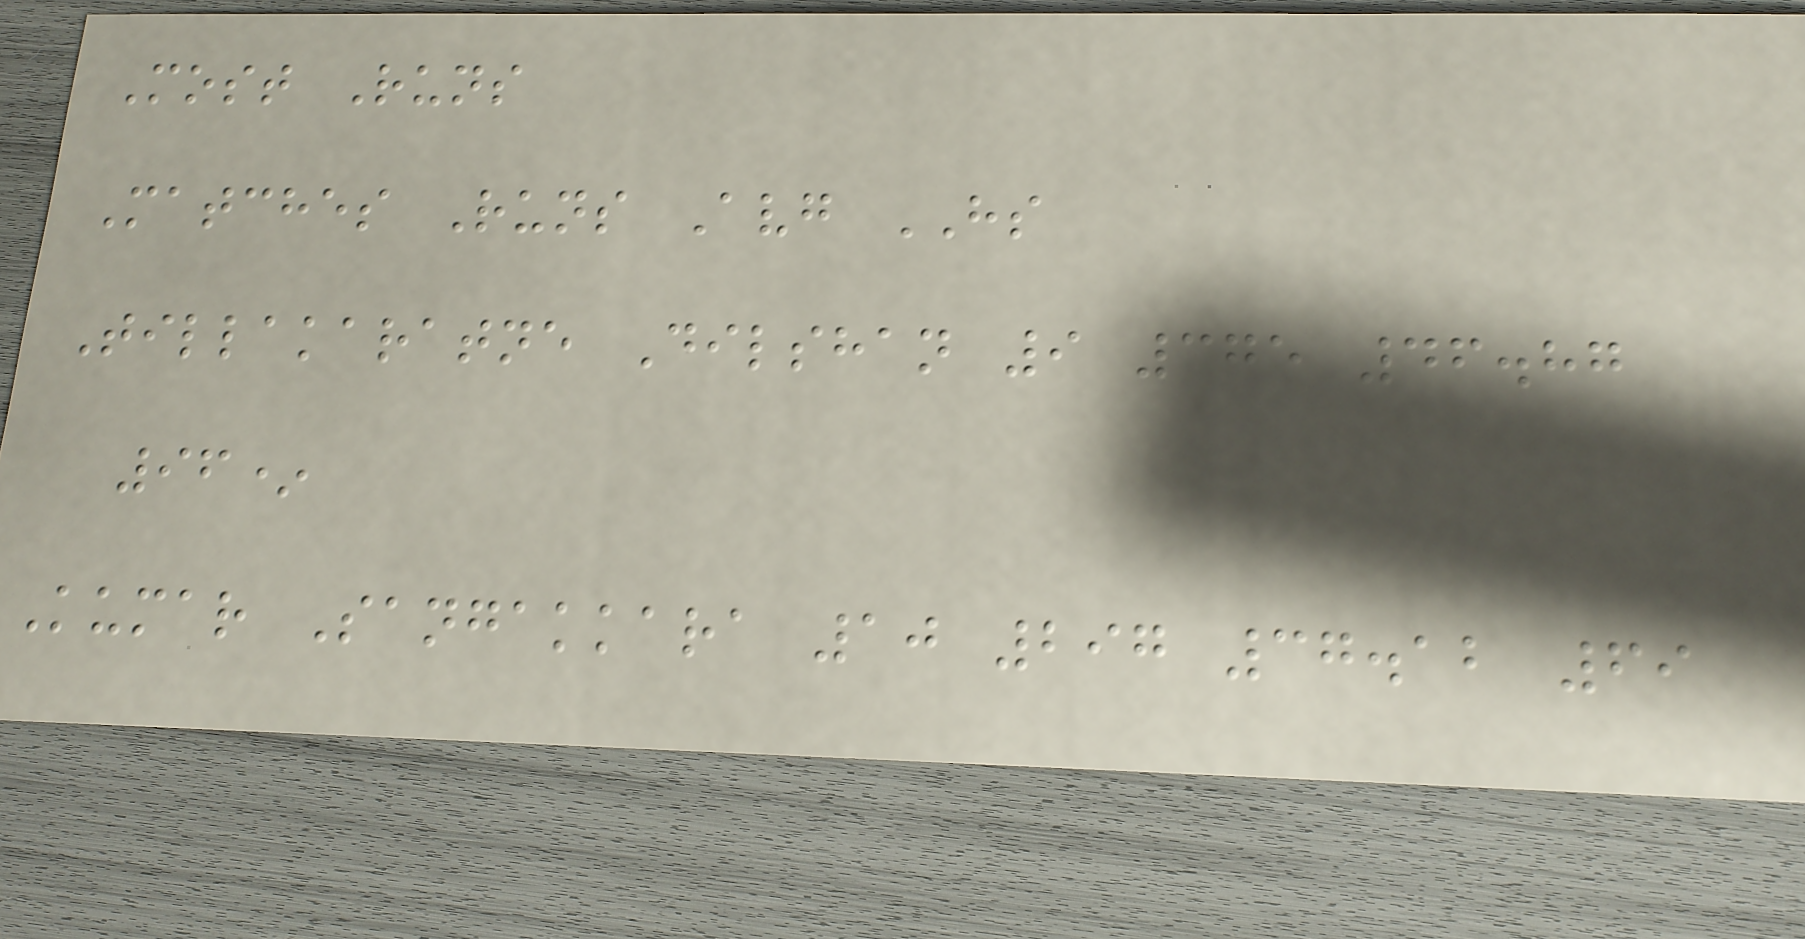Most Runs
Matches Runs Avg HS
Tillakaratne Dilshan 9 375 46.87
96*
Kumar Sangakkara 10 297 37.12 69
